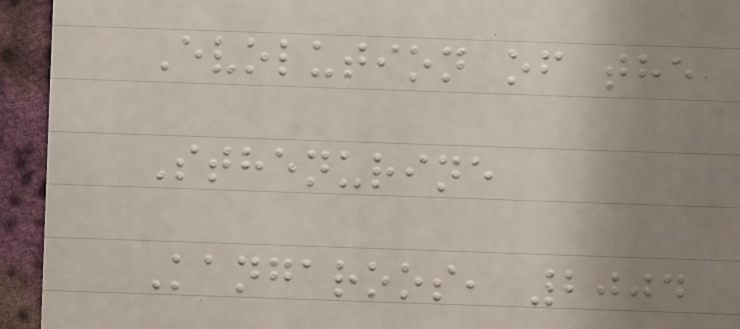Evolution of the
Sthenurine
Kangaroos, 2004
